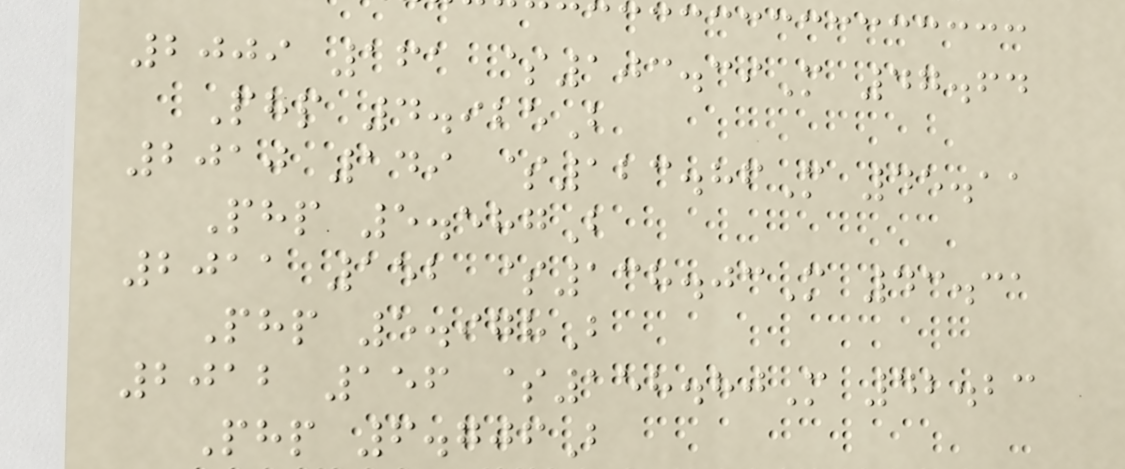2009 161 $103.39M 47.64
Php 4.925B
2010 149 $123.86M 45.11
Php 5.587B
2011 152 $138.03M 43.31
Php 5.978B
2012 156 $158.80M 42.23
Php 6.706B
